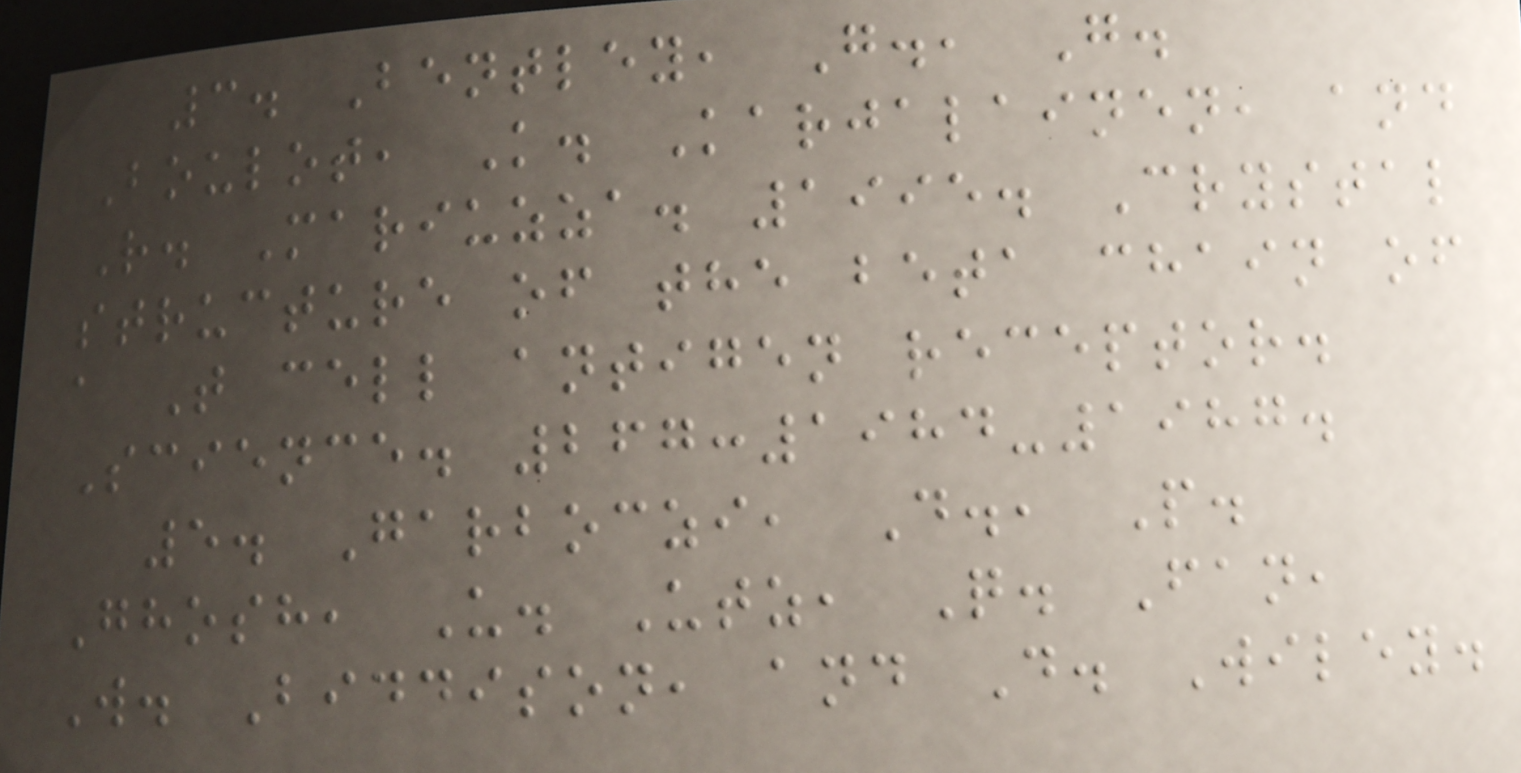3. Bentley, G., G.
Boulot, K. Karjalainen, and
R. Mariuzza. 1995. Crystal
structure of the beta chain of
a T cell antigen receptor.
Science. 267:1984-1987.
5. Garboczi, D., P.
Ghosh, U. Utz, Q. Fan,
W. Biddison, and D. Wiley.
